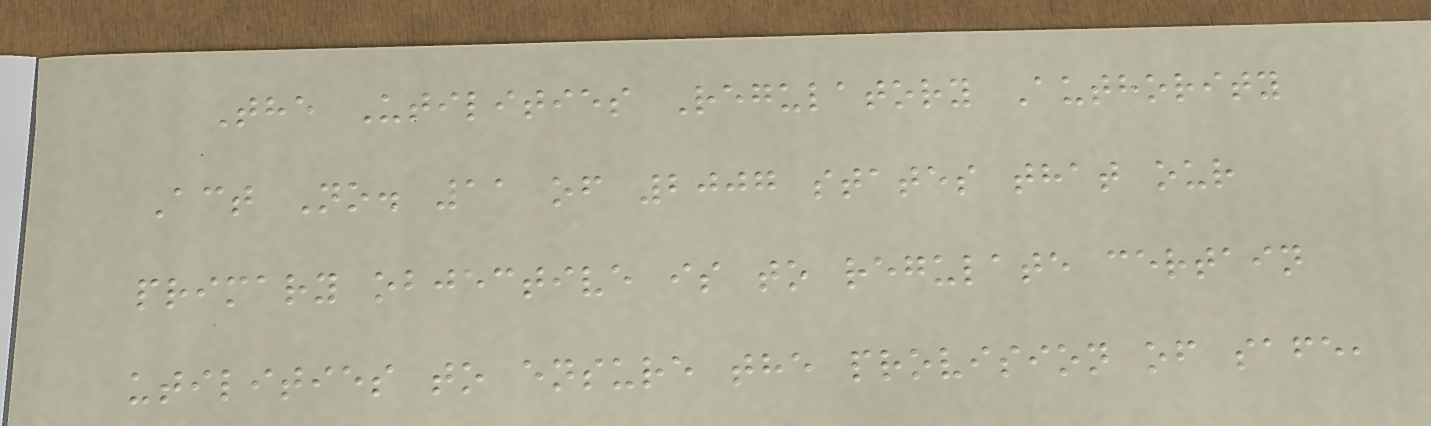The Utilities Regulatory Authority
Act No. 11 of 2007 states that our
primary objective is to regulate certain
utilities to ensure the provision of safe,
